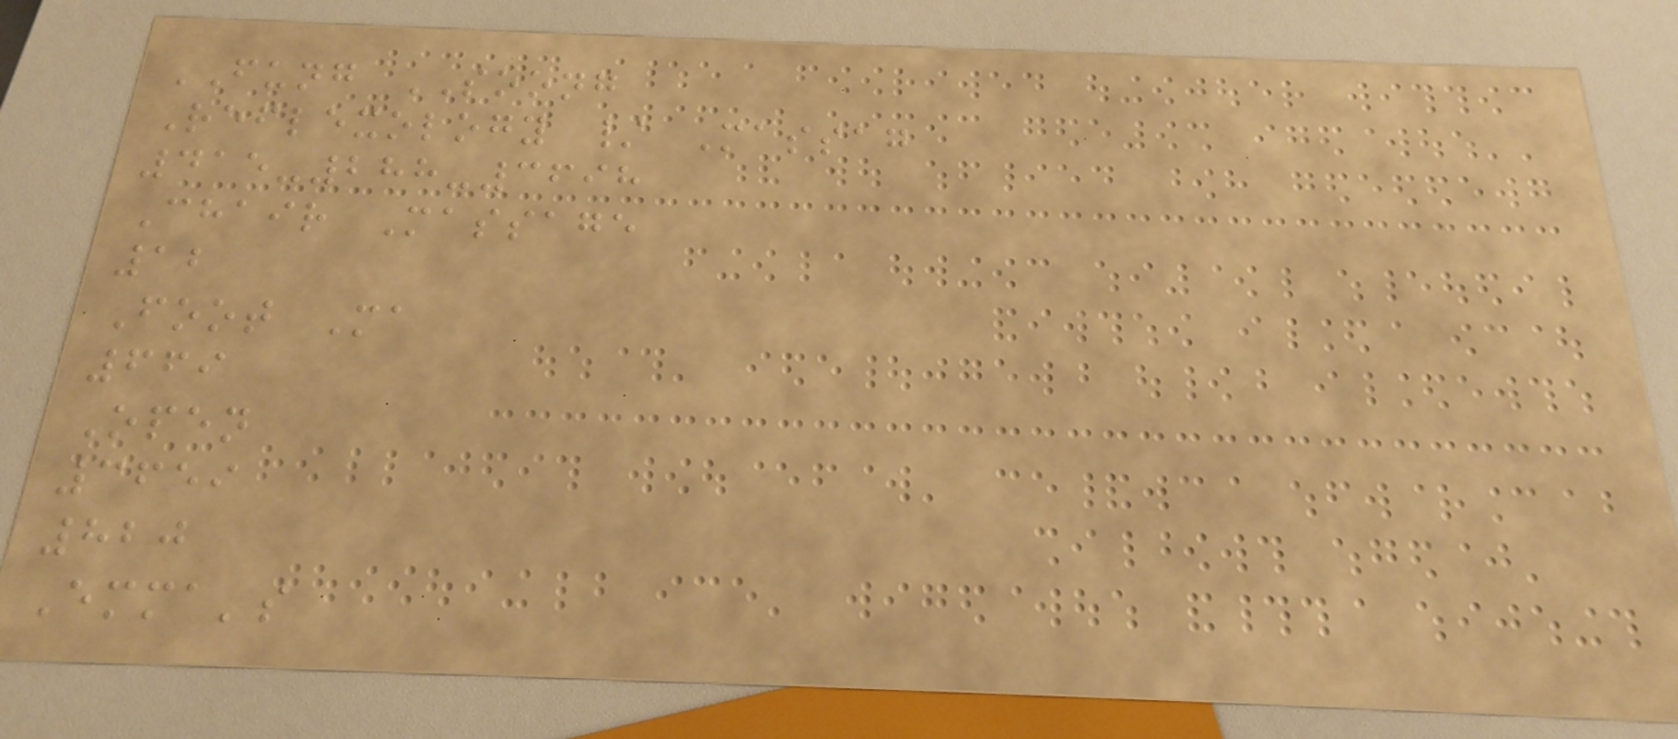FUNG SOONG
Reflexology / Massag
415-288-3698
Chair Massage
12
Foot Ma
669
Open
3659
820
Emma's
